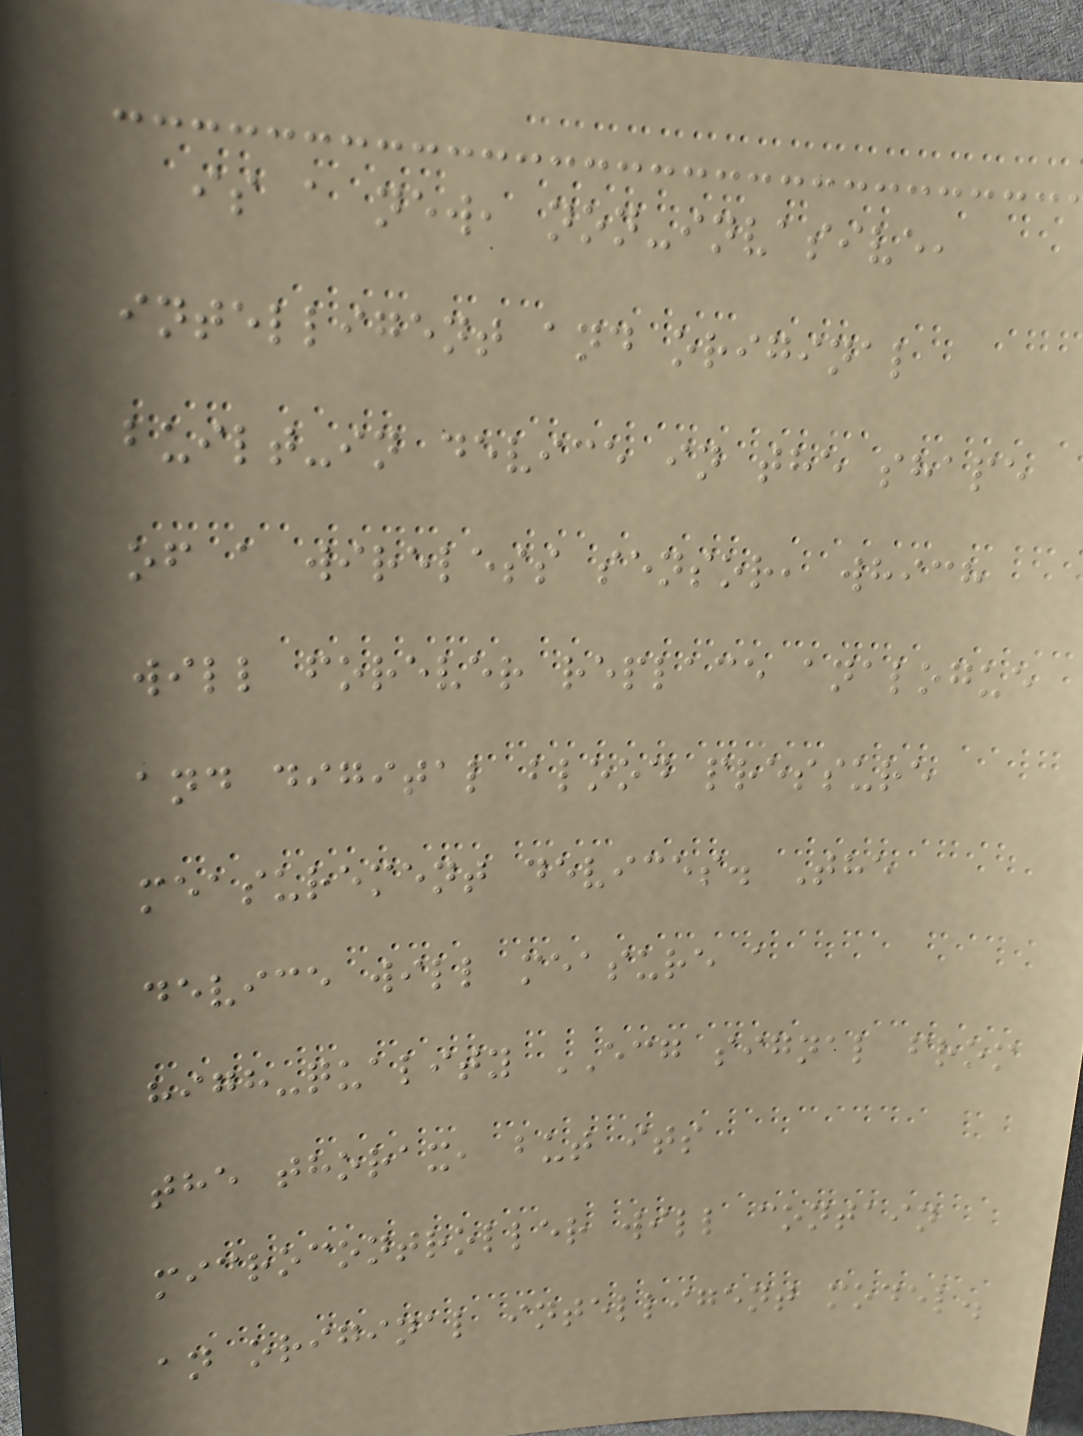is a new, non-invasive,
intelligent and original
built-in device in the shape
of a wireless sensor, which
will forever replace analogue
and digital blood pressure
measurement devices. The
device will measure a
high-quality ECG signal from
the thorax, but its
microcontroller will contain
an original intelligent model.
